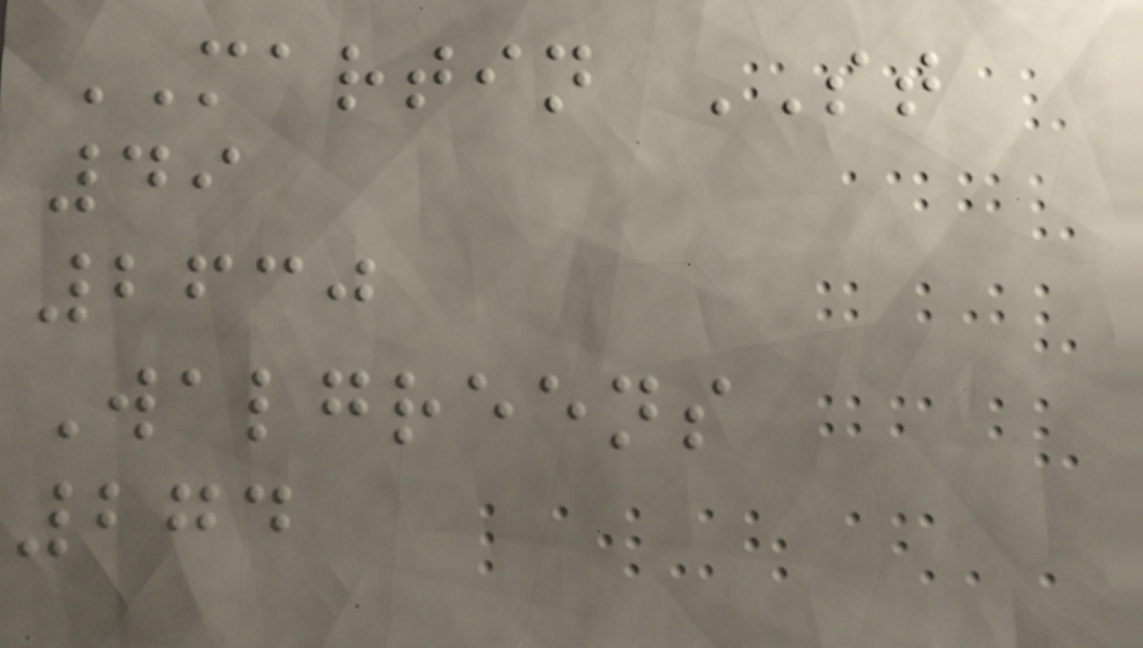MARTIN ST
49
2630
Walgreens
274
